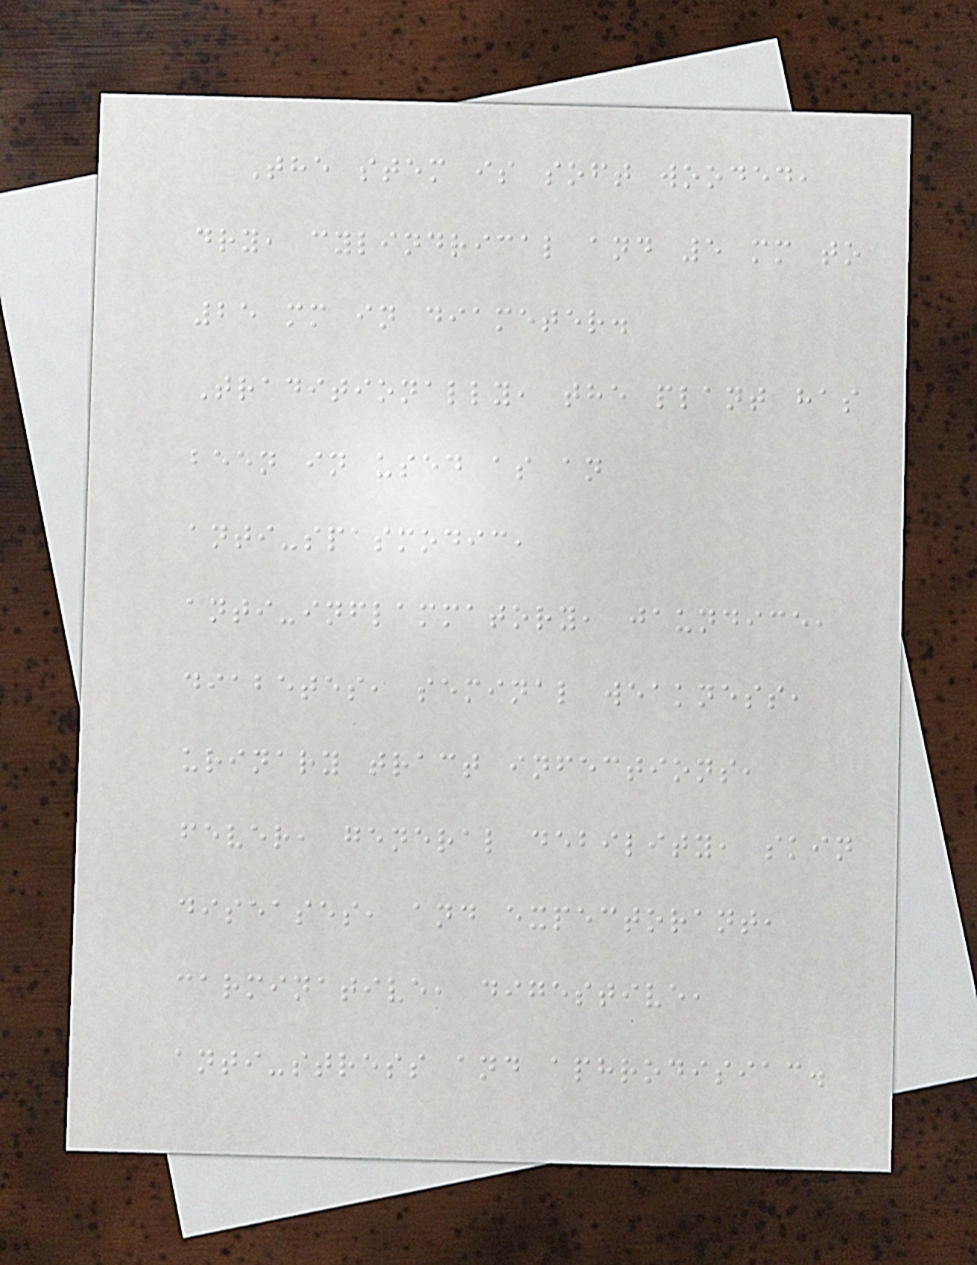The stem is soft wooded,
dry, cylindrical and 5 mm to
25 mm in diameter.
Traditionally, the plant has
been in used as an
anti-spasmodic,
anti-inflammatory, jaundice,
diabetes, seminal weakness,
urinary tract infections,
fever, general debility, skin
diseases, and expectorant,
carminative, digestive,
anti-stress and aphrodisiac.
